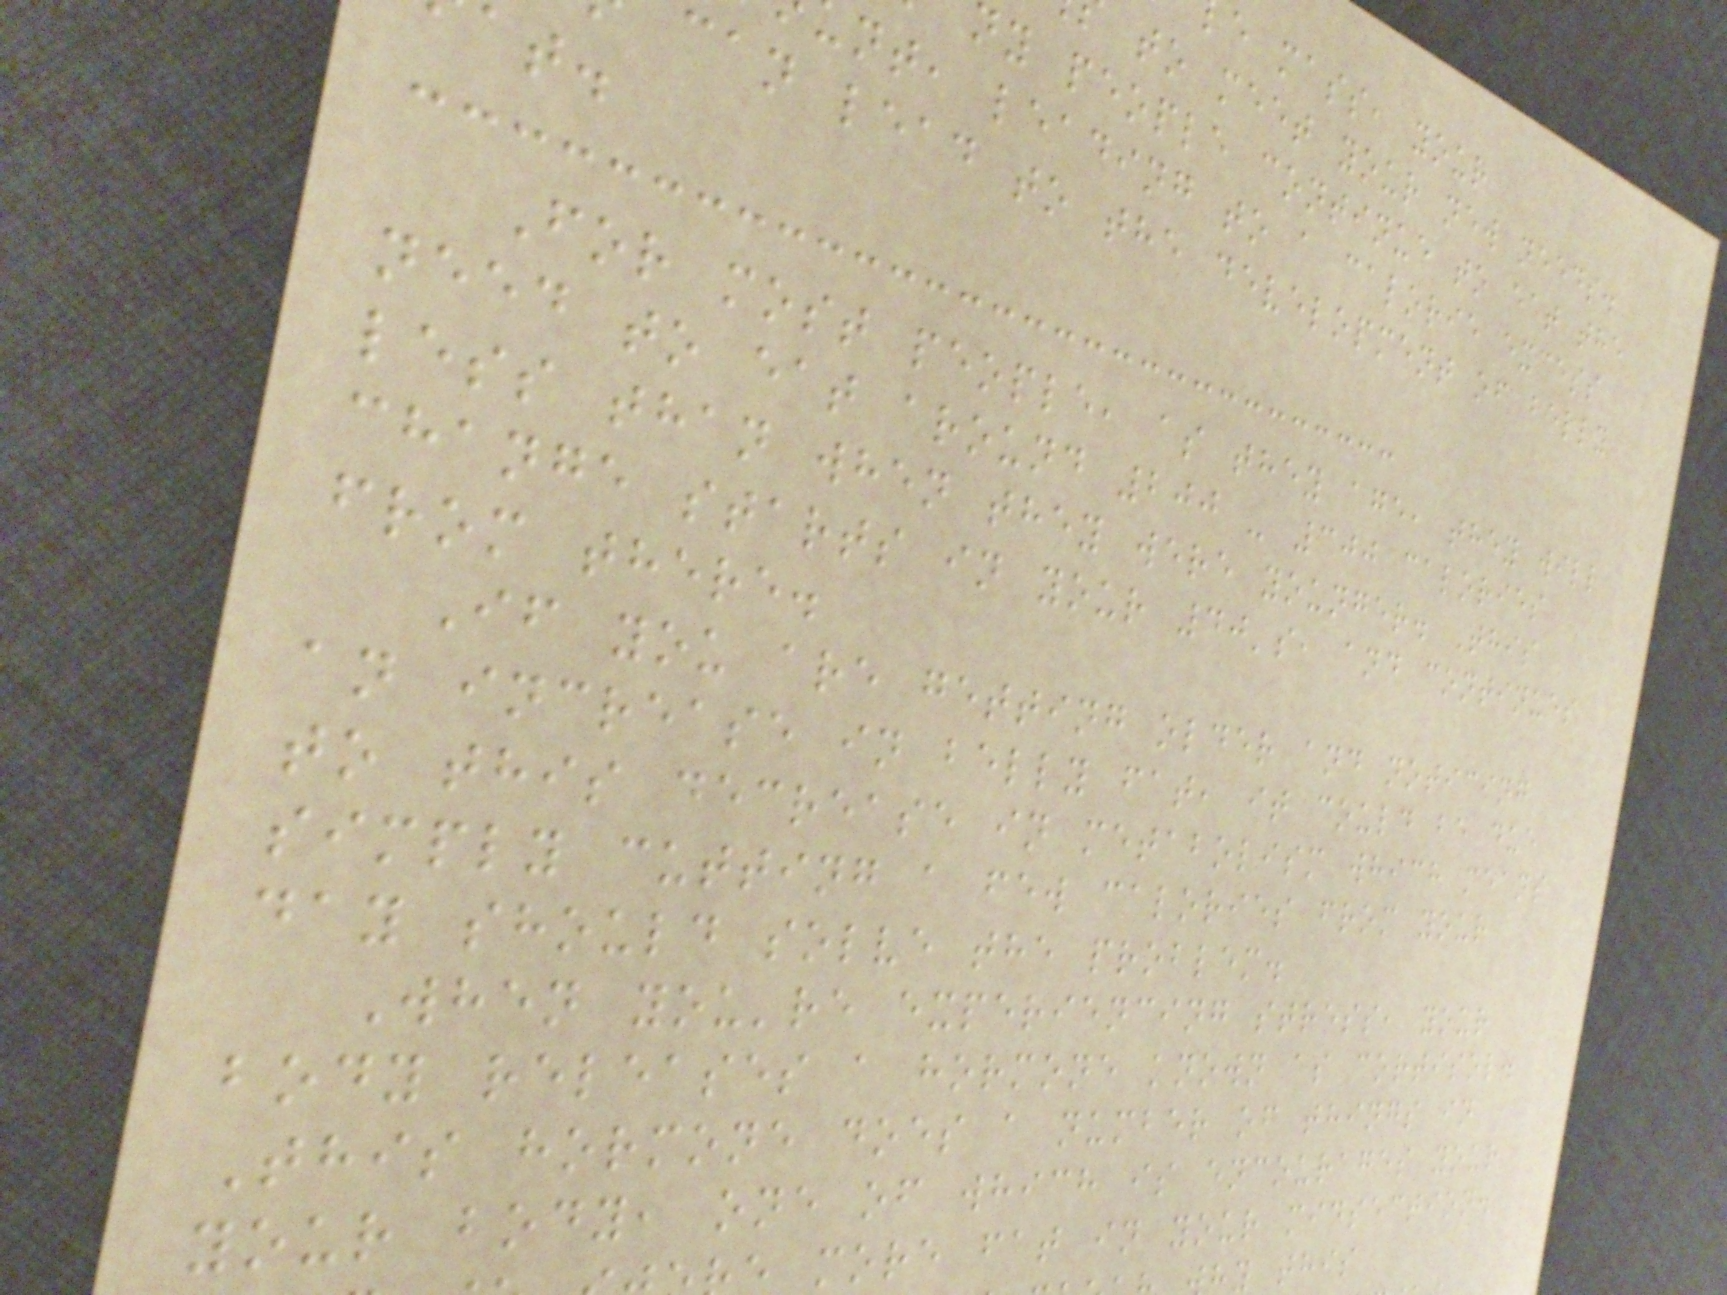e mass, your
to meet your new needs.
ny people continue to eat the
nt, leading to a calorie excess
can lead to the development of belly
For most people, as they age, they will
need to eat around 200 - 300 calories
less than when they were younger. This
change starts in your 40's, and continues
from there.
If you are getting older and noticing
an increase in belly fat, it could be due
to this decrease in metabolism which means
simply cutting a few calories from your
day should solve the problem.
When you're experiencing stress, your
body releases a hormone known as cortisol.
This hormone does a number of things in
your body, one of which is encourages your
more fat in your midsection.
